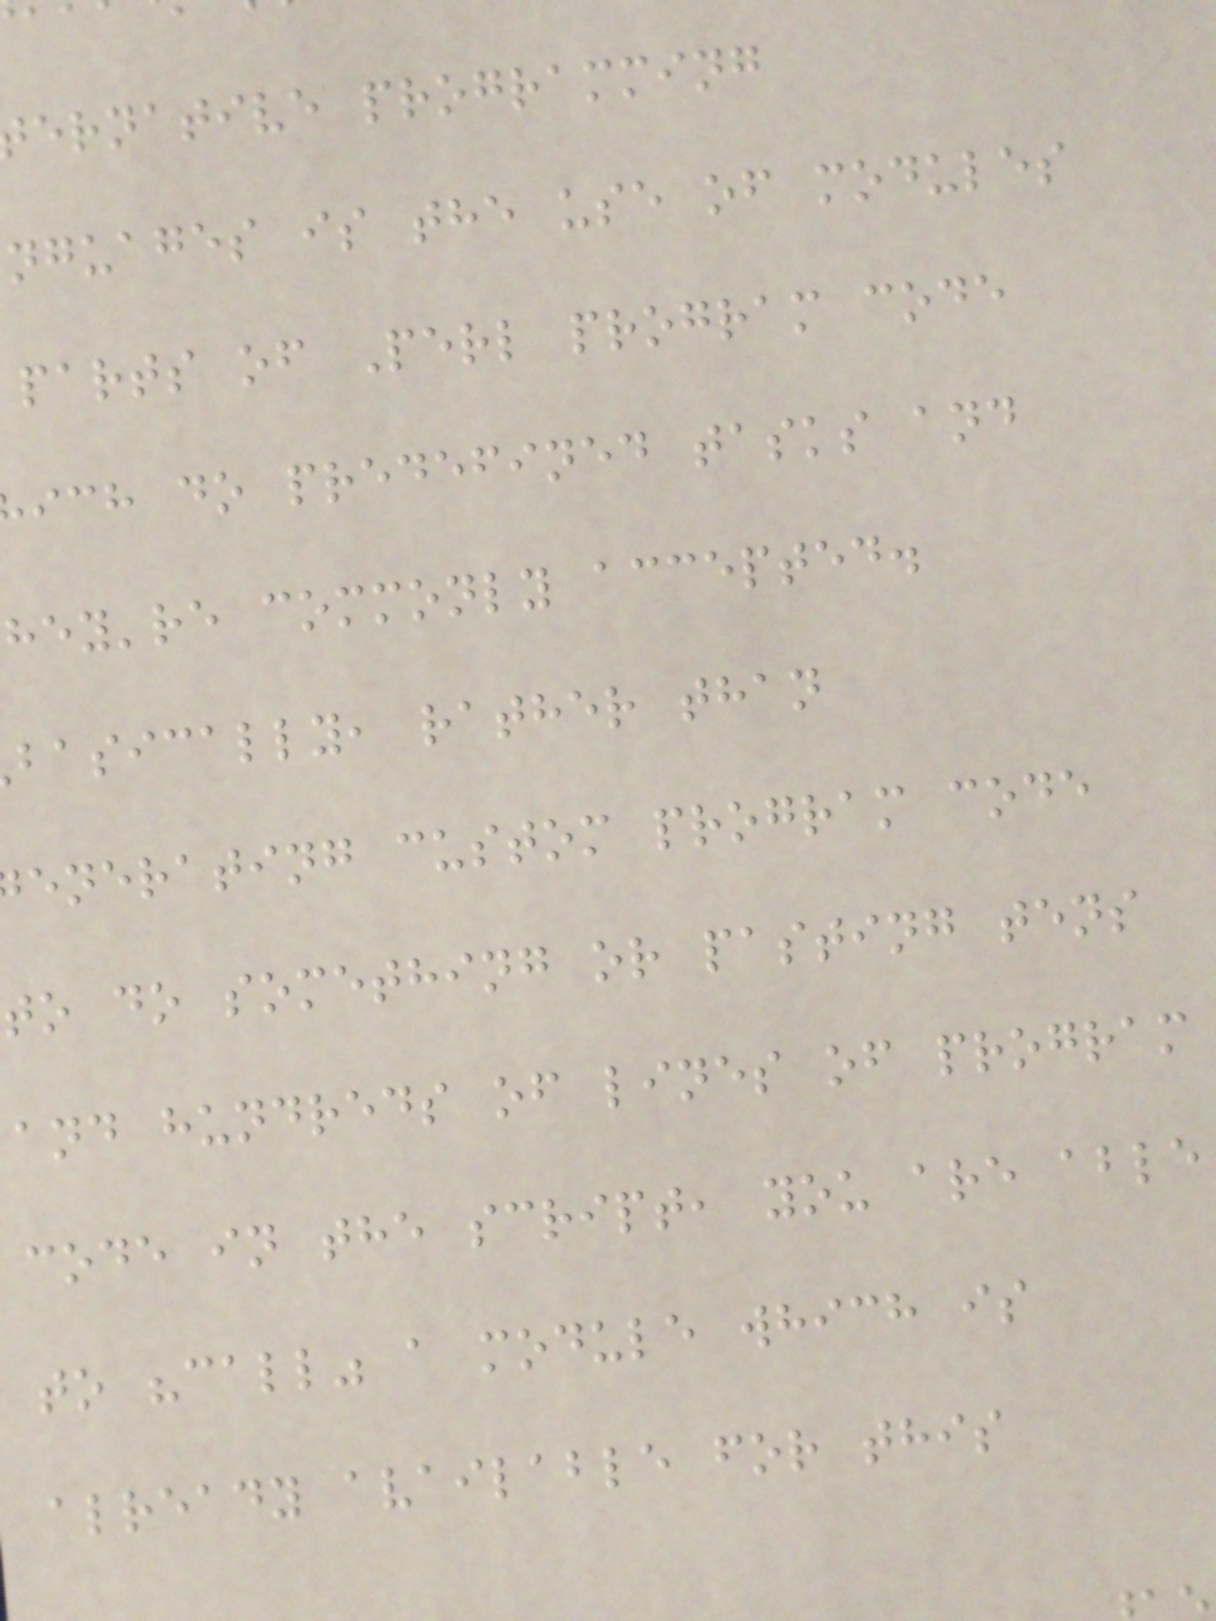ernative programming
nguages is the use of modules
parts of Perl program code
ich do predefined tasks and
hey're commonly accepted.
basically, rather than
enerating custom program code
to do something or pasting tens
and hundreds of lines of program
code in the script, you are able
to "call" a module which is
already available for this
